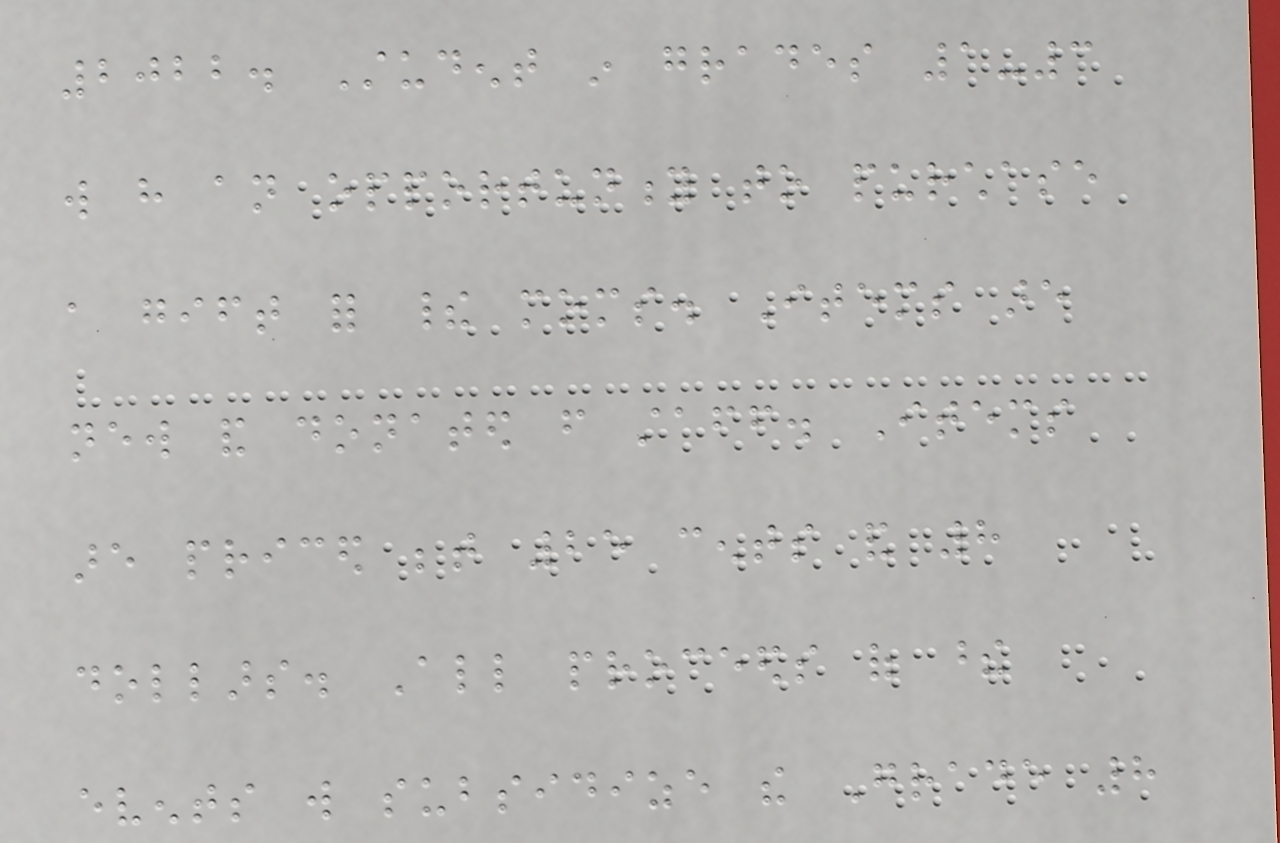2022. Student in grades 1-3
will have an opportunity to purchase
a gift for their moms. Items are
new and donated from staff. Items
are priced between 25 cents and 8
dollars. All proceeds of these
events will subsidize the Grade 8
